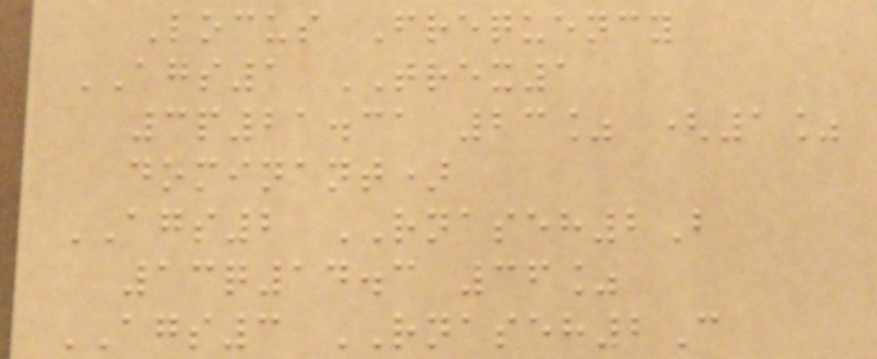Locus Frequency
AGS1 TREX1
3p21.31 23% (1%
dominant)
AGS2 RNASEH2B
13q14.3 36%
AGS3 RNASEH2C
